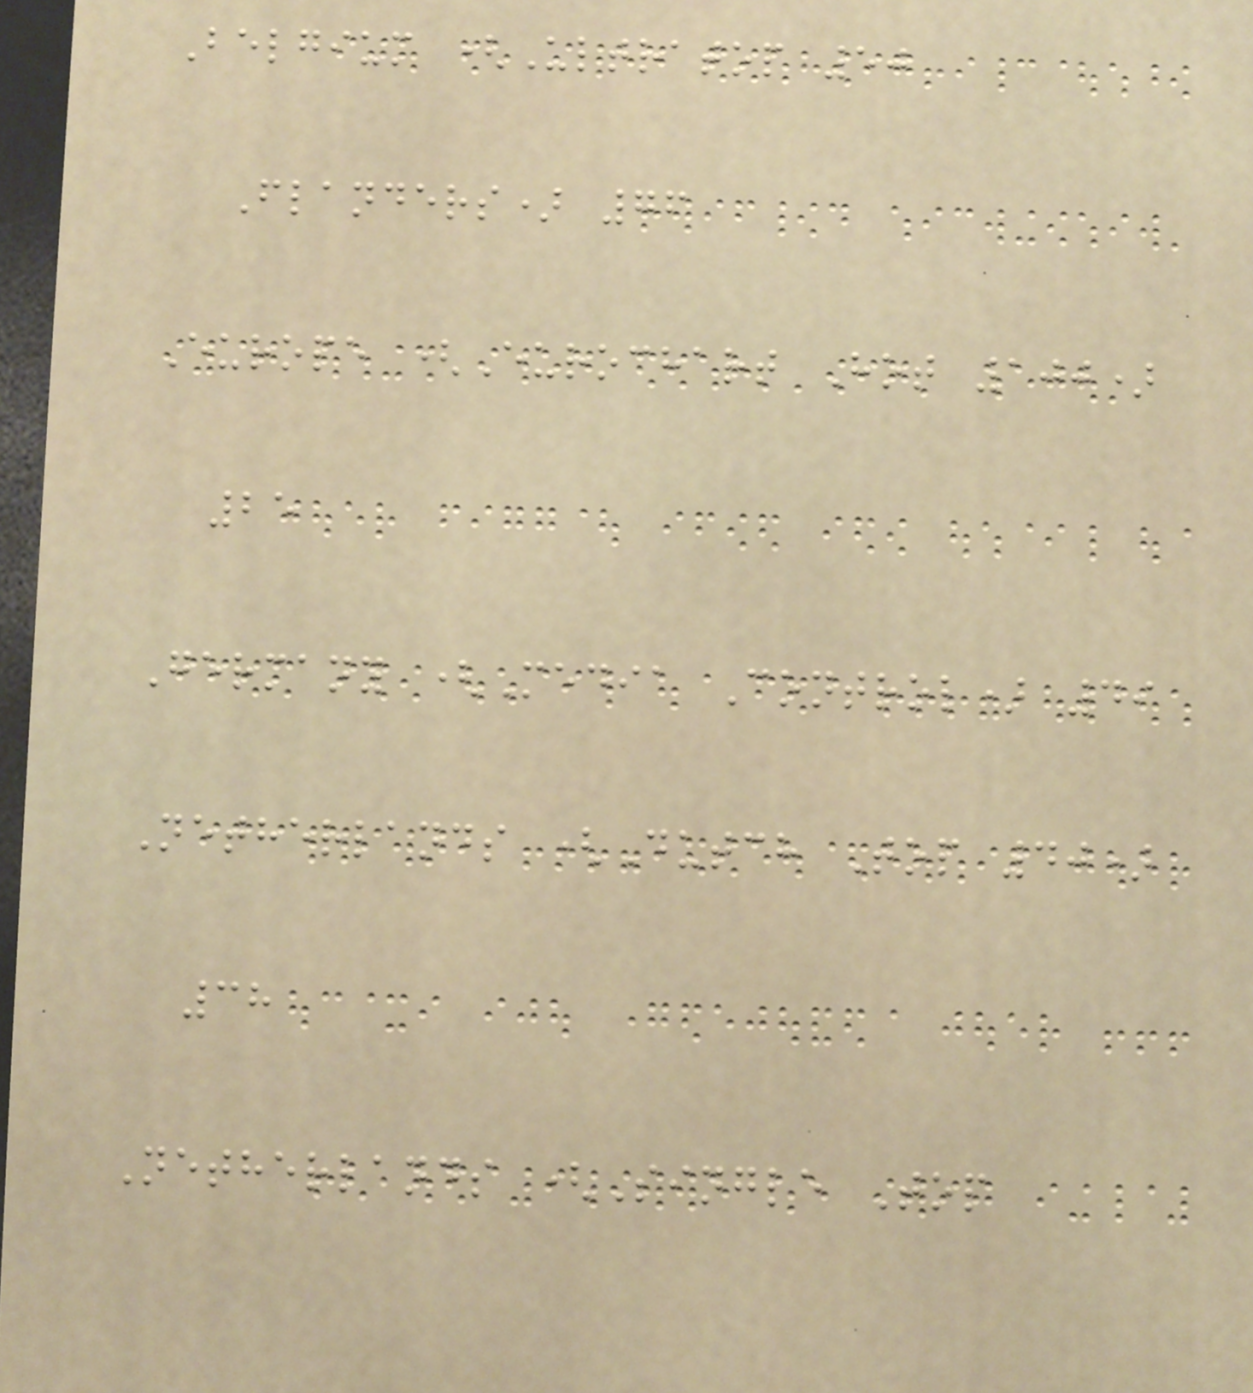Belgium (Ultratop 50
Flanders) 76
Europe (Eurochart Hot 100)
25
Germany (Media Control) 49
Netherlands (Dutch Top 40)
38
Netherlands (Single Top
